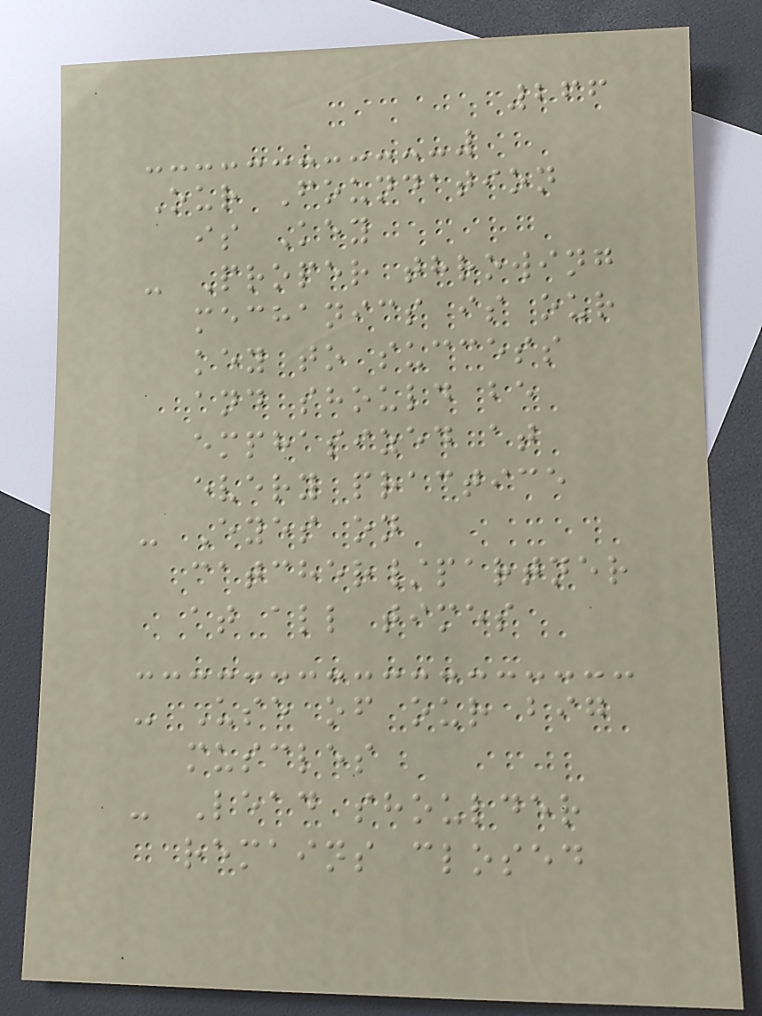266
Our Foundation
is Key
- Proper throwing
mechanics is our
key to success
and should be
emphasized at
every practice
- Eyes on
catcher/partner
at all times
- Use of our big
muscles
- Lead shoulder
remains closed
